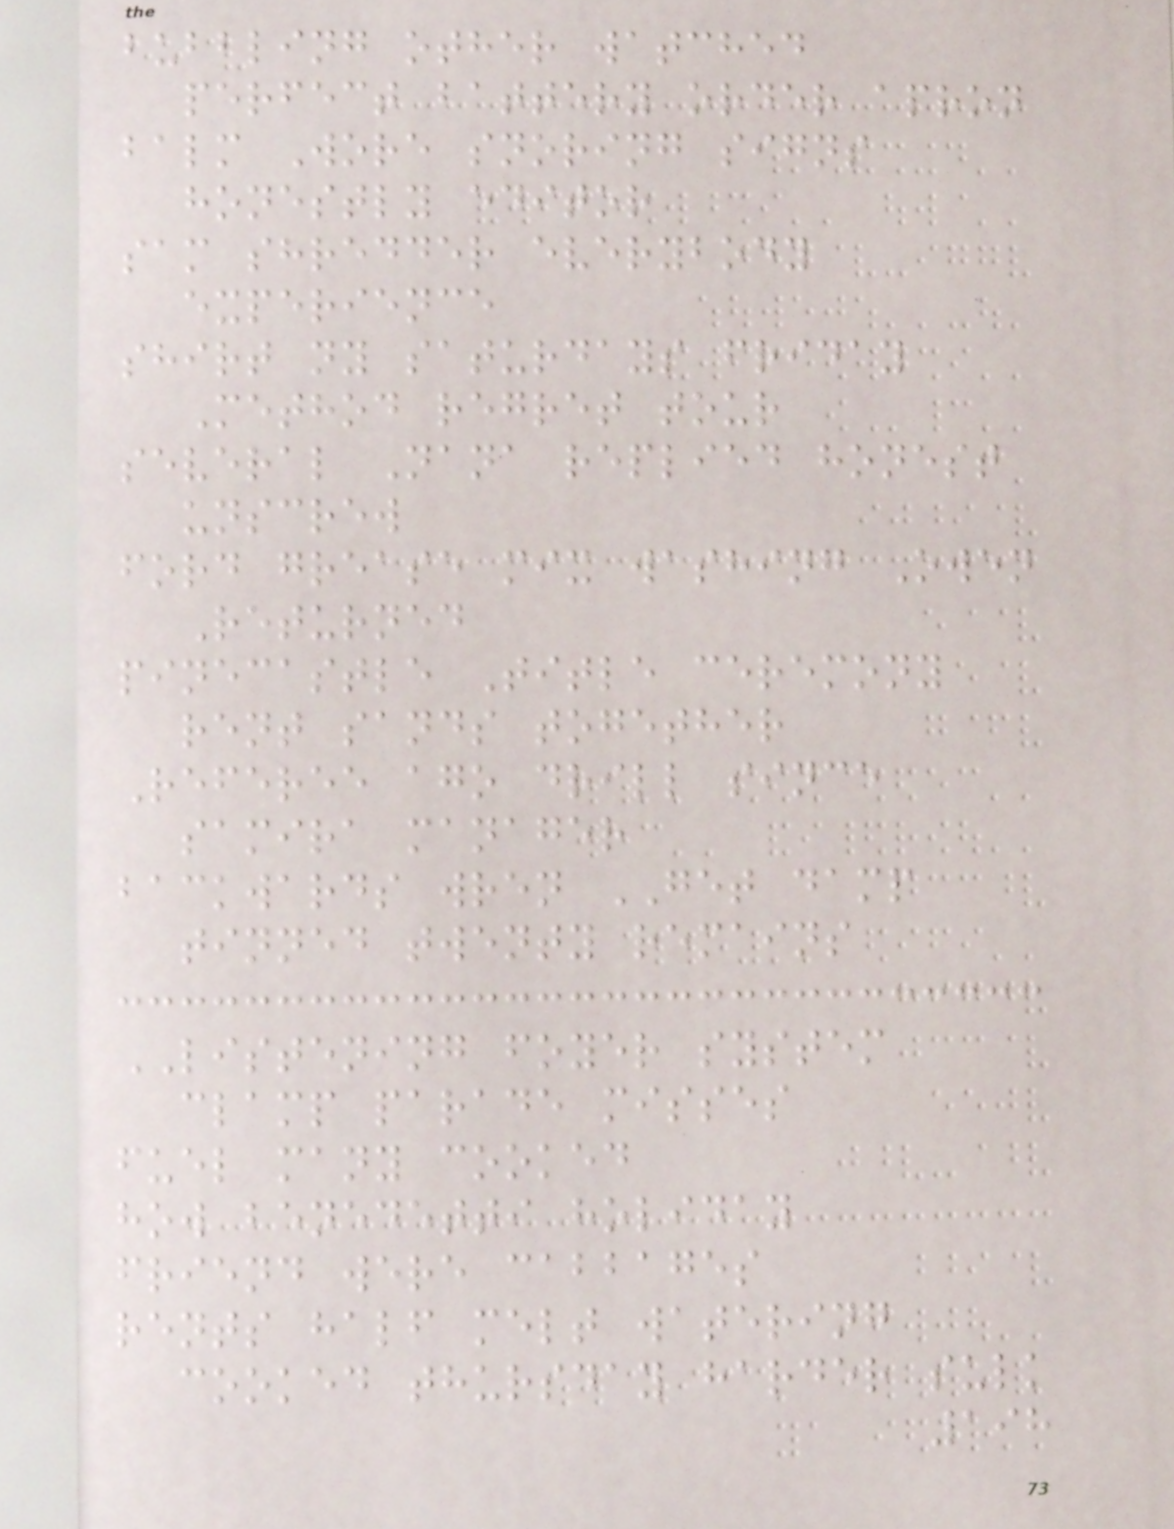bubbling other watched
perfect battery order apron
balm Wore snoring signs
honestly editor
sam shredder everybody
experience
shirt ny saturdays friday
Method regret tour
several Nana replied honest
unscrew
ford grease mix washing Owen
Returned
pinecastle Title ceremony
rent sands together
Referee ago drill since
samira manager
backwards wren GET damp
tinned twenty remains
LISTENING foyer system
clamp parade misses
fuel many cooked
how benedetti holiday
friend were cabbages
rents half melt watering
cooked thursday harder sulk
198
